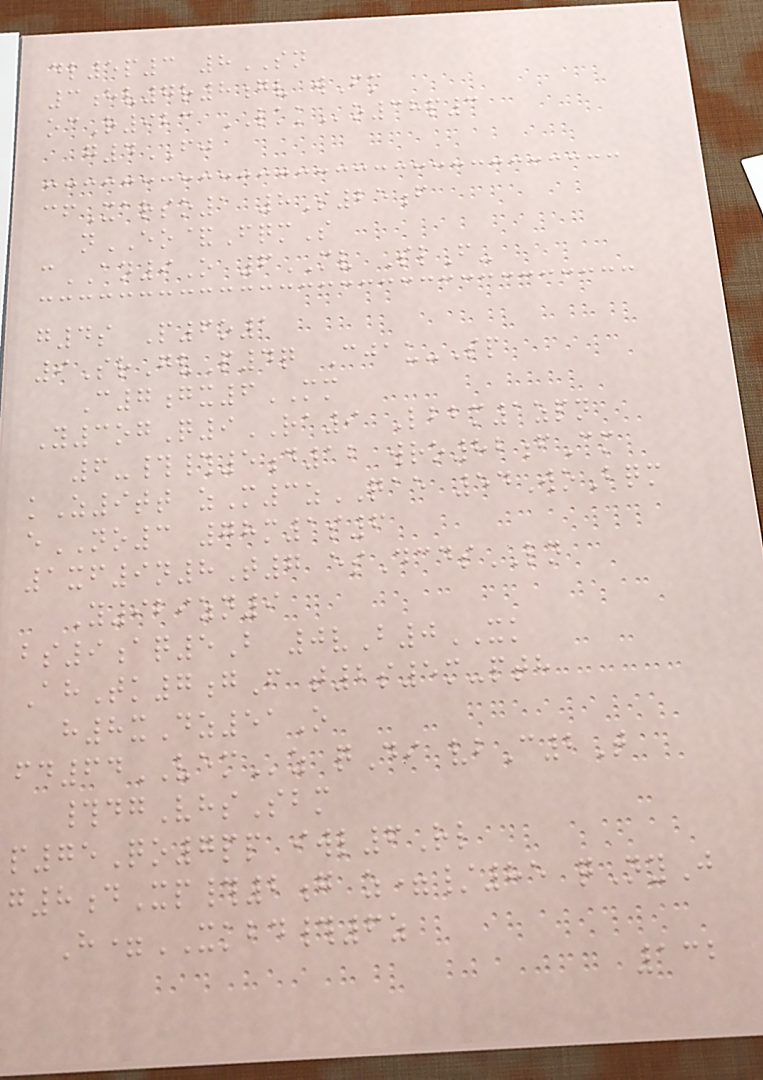dl5p3 8SN
3hv7r8gv wFm
ocR923 LKKo38p3
g4FJ
cfXarso1 8S25f
nEO&FqmS
cAN9O 6MV SlF-
g4s P6o1
9SrGvP4q Cjau-Sp
C7gx6MM
Y3ogQ9RA9 Lbbm1zpn
6-##5d12 wro82fCm
kZ9tt zM3zQAE 54WoBqm
eNO3 78m1s6
1xf9n8T7 esDcdsLN
Y929zn9
bs9aq5B 0vB0XK
AhTk7gF t2s5m-pth
h8xDz51O
fd64VEMz qDi vbC2T
#dgVhsSbm
p75Qo7pp iwl6Rl
g8dXp#2g z=/85 qNyJ
H=XKBD#6z
132
